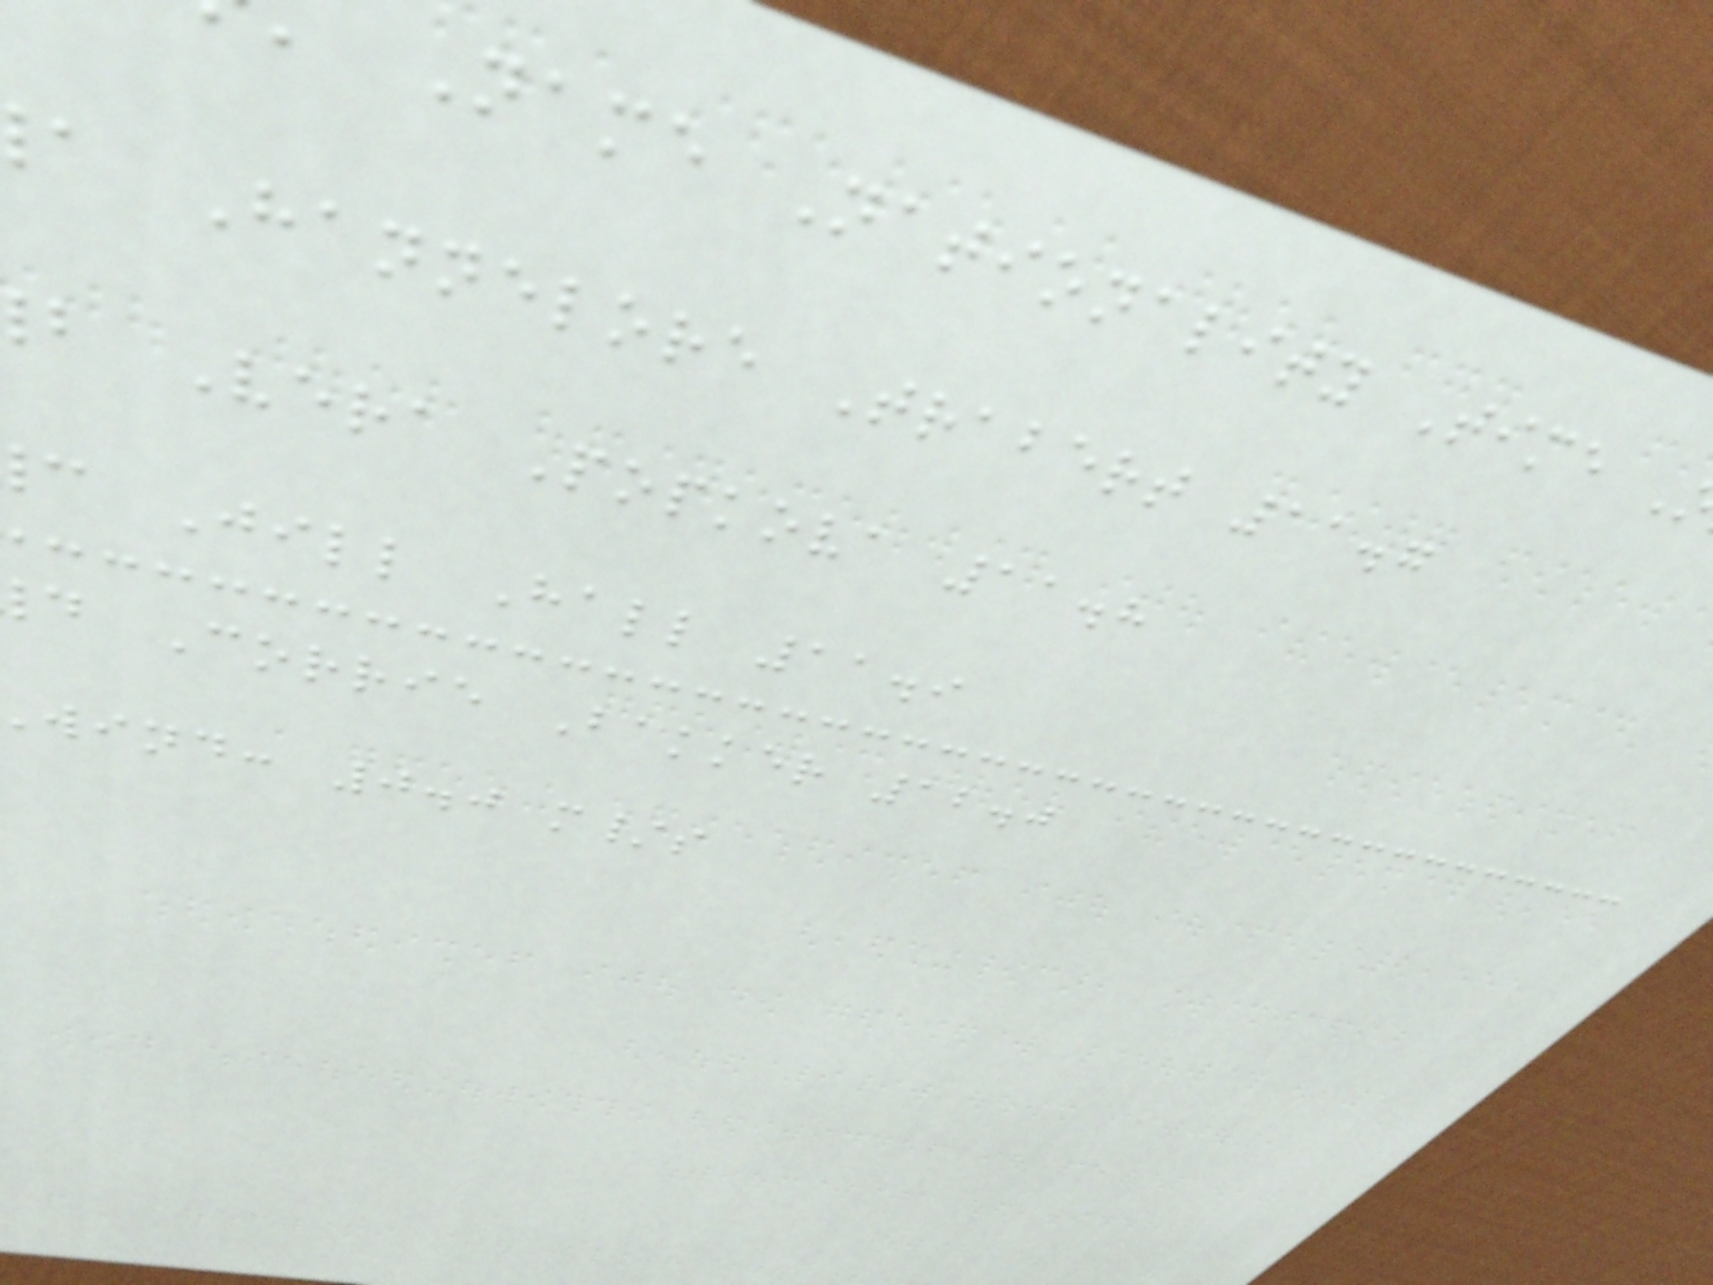Name Nationality Time
a Hannelore Trabert 11.7
b Vera Popkova 11.8
c Jill Hall 11.9
d Corrie Bakker 12.0
wind: 0.0 m/s
